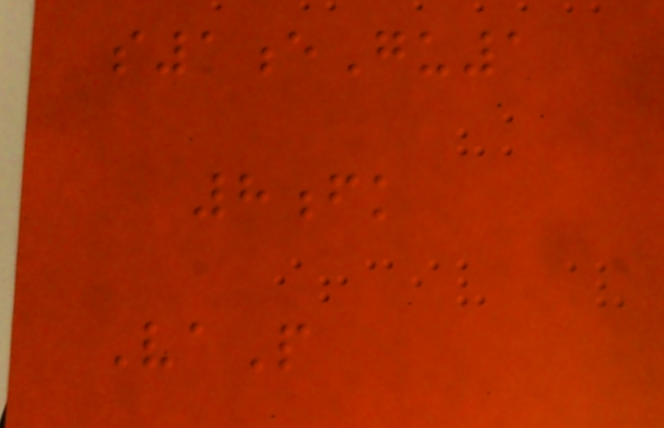s1eGu1
8fk
VaP
